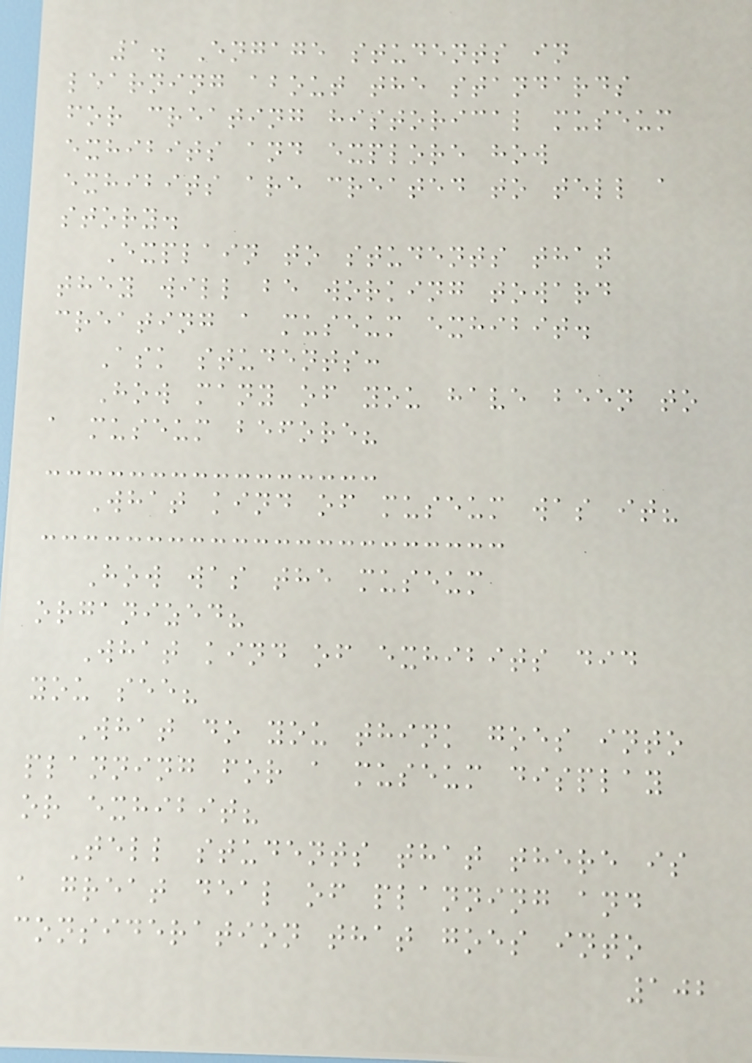1. Engage students in
learning about the standards
for creating historical museum
exhibits and explore how
exhibits are created to tell a
story.
Explain to students that
they will be working toward
creating a museum exhibit.
Ask students:
How many of you have been to
a museum before?
What kind of museum was it?
How was the museum
organized?
What kind of exhibits did
you see?
What do you think goes into
planning for a museum display
or exhibit?
Tell students that there is
a great deal of planning and
consideration that goes into
102
